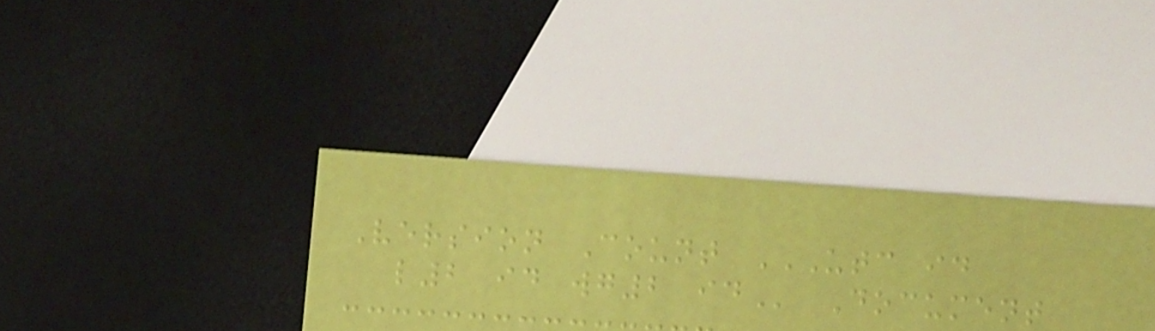Version Count UTC ID
L2 ID WG2 ID Document
